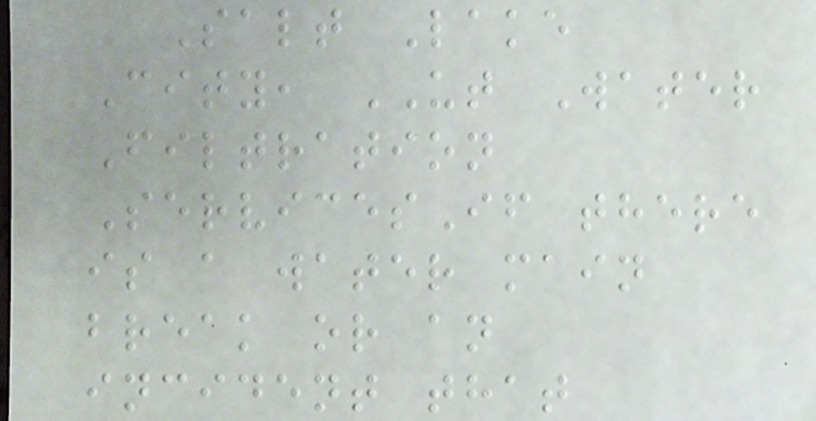Salt Lake
City, UT Water
Filtration
ServicesIf there
is a water main
break or an
incident that
